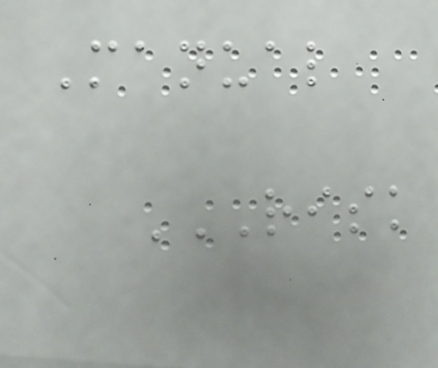Manual
RISK
